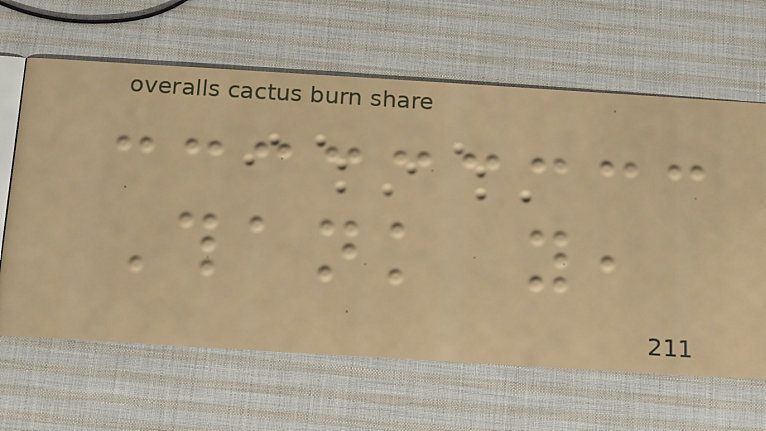Thank you,
